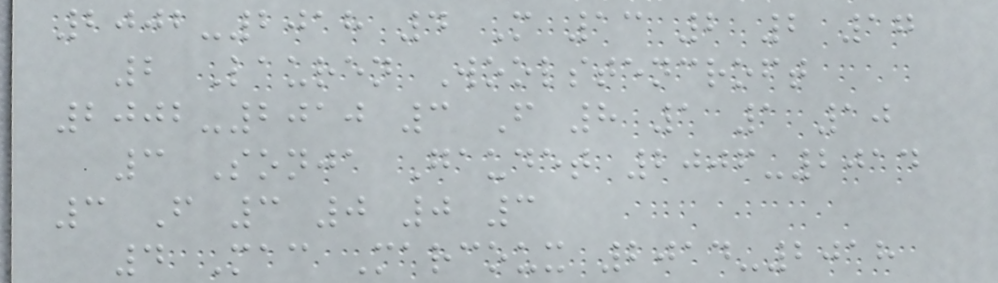2002-2018 4 M 13 2 2 17
2 Lauren Woolstencroft
2002-2010 3 F 8 1 1 10
3 Sonja Gaudet 2006-2014
3 F 3 0 0 3
4 Mac Marcoux 2014-2018
